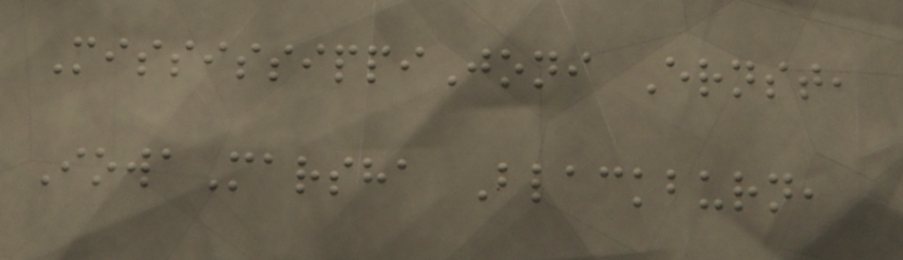MississippiJoni Ernst,
IowaMarsha Blackburn,
